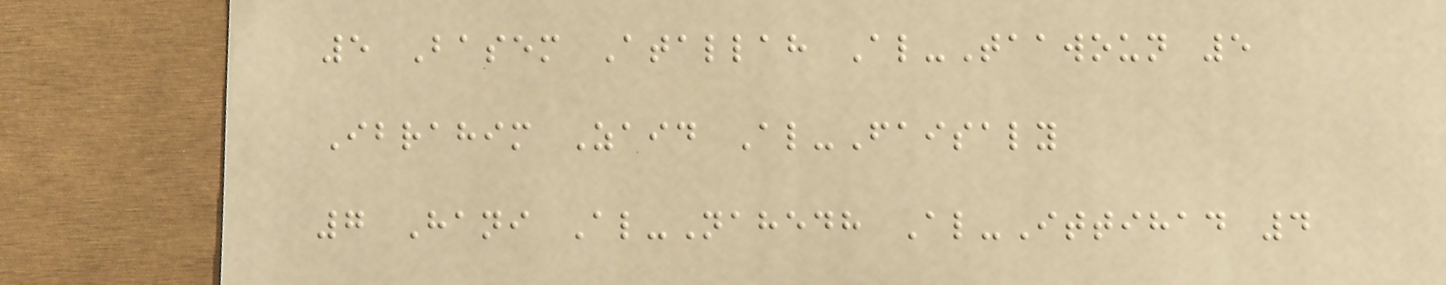5 Basem Atallah Al-Taawoun 5
Ibrahim Zaid Al-Faisaly
7 Hani Al-Nahedh Al-Ittihad 4
